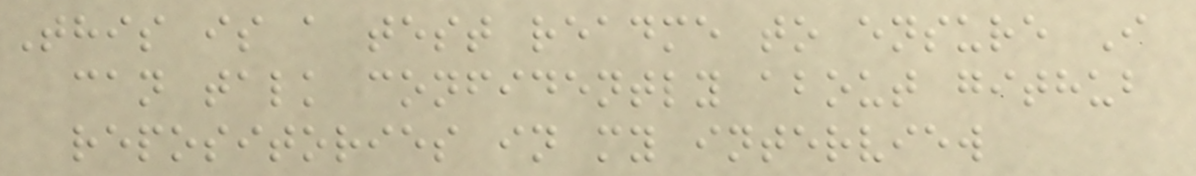This is a test readme to ensure I
can talk confidently about github
repositories in my interview
